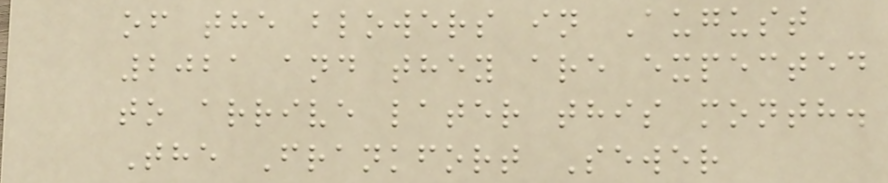of the blowers in August
2021 and they are expected
to arrive later this month.
The Frankfort Sewer
